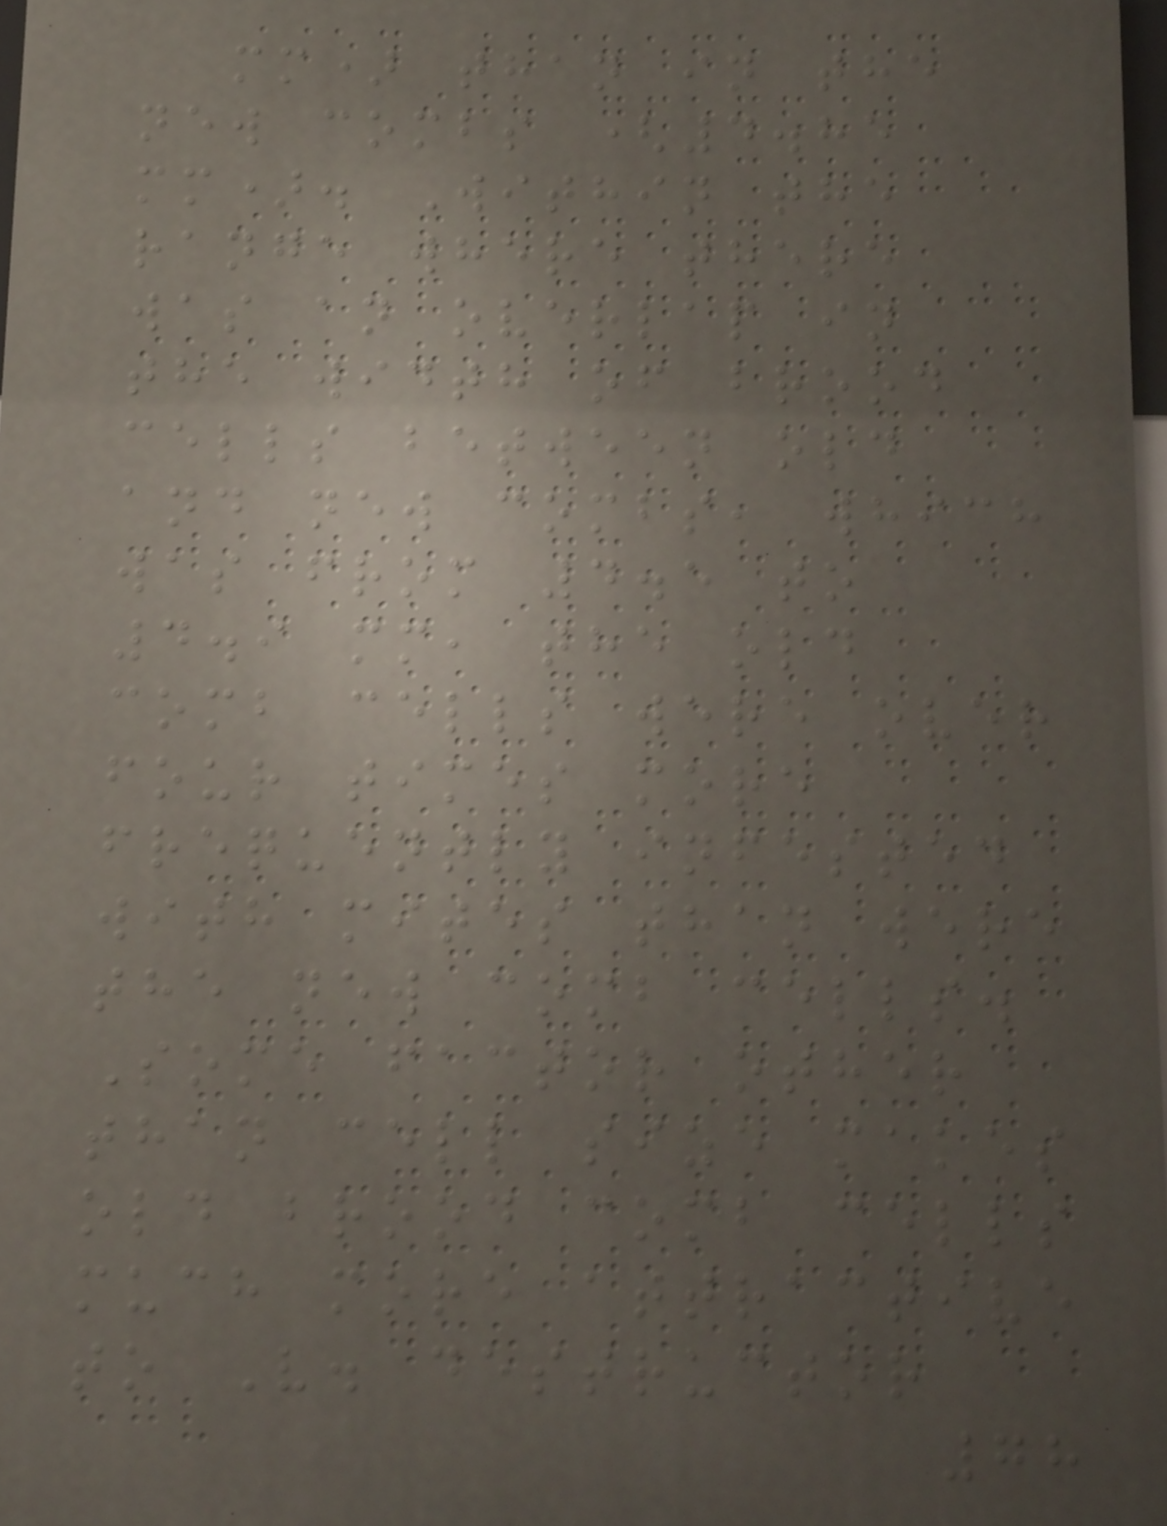mm) than in the
new combs (4.85
mm). Within the
range where there
was an overlap in
the width of brood
cells between old
and new combs, which
was from 4.5 to
4.9 mm, the old
comb cells were over
four times more
frequently infested
with mites than were
the new comb cells.
Some factor other
than cell size makes
old brood comb cells
much more attractive
to V. destructor
78
